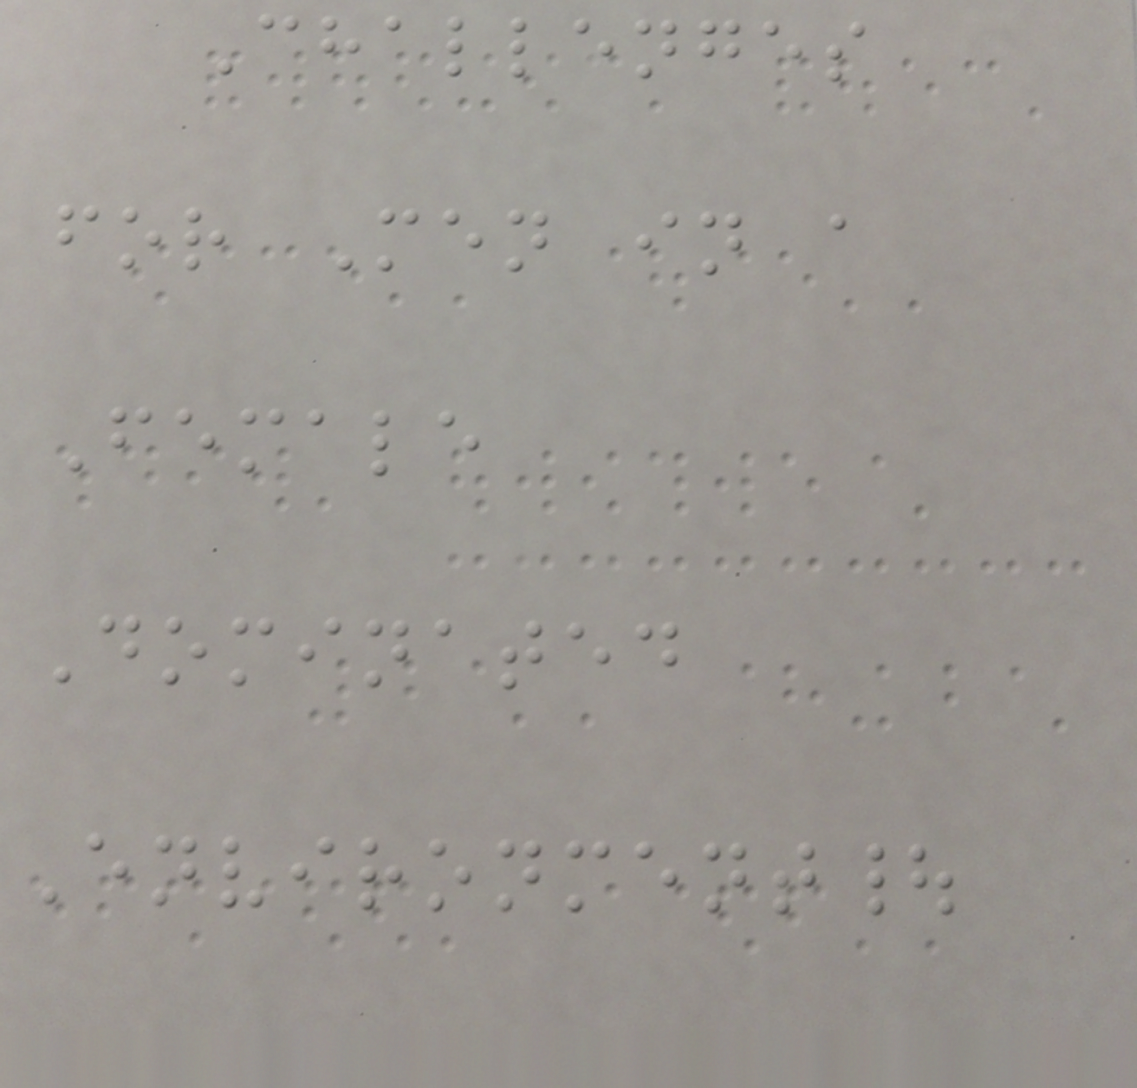Challenges
for Men in a
Female
Dominated
Environment|
